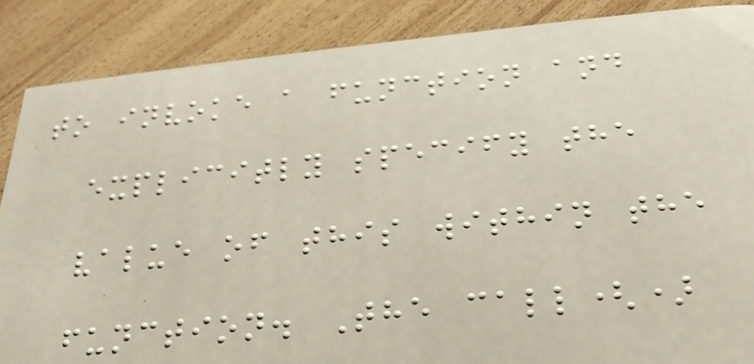to invoke a function and
explicitly specify the
value of this within the
function. The call()
